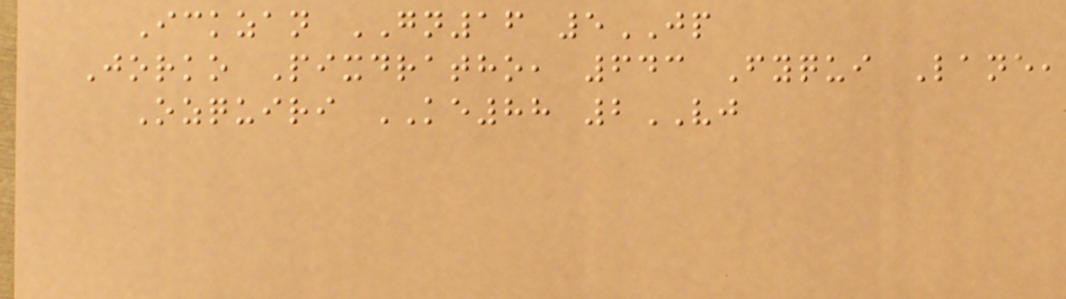Ickzan GN16 5JP
Jorko Pixdratho, 643 Fyqui Lane,
Ozquiri KE88 2VJ
